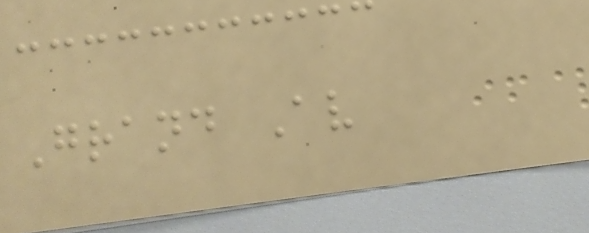Grand Av
